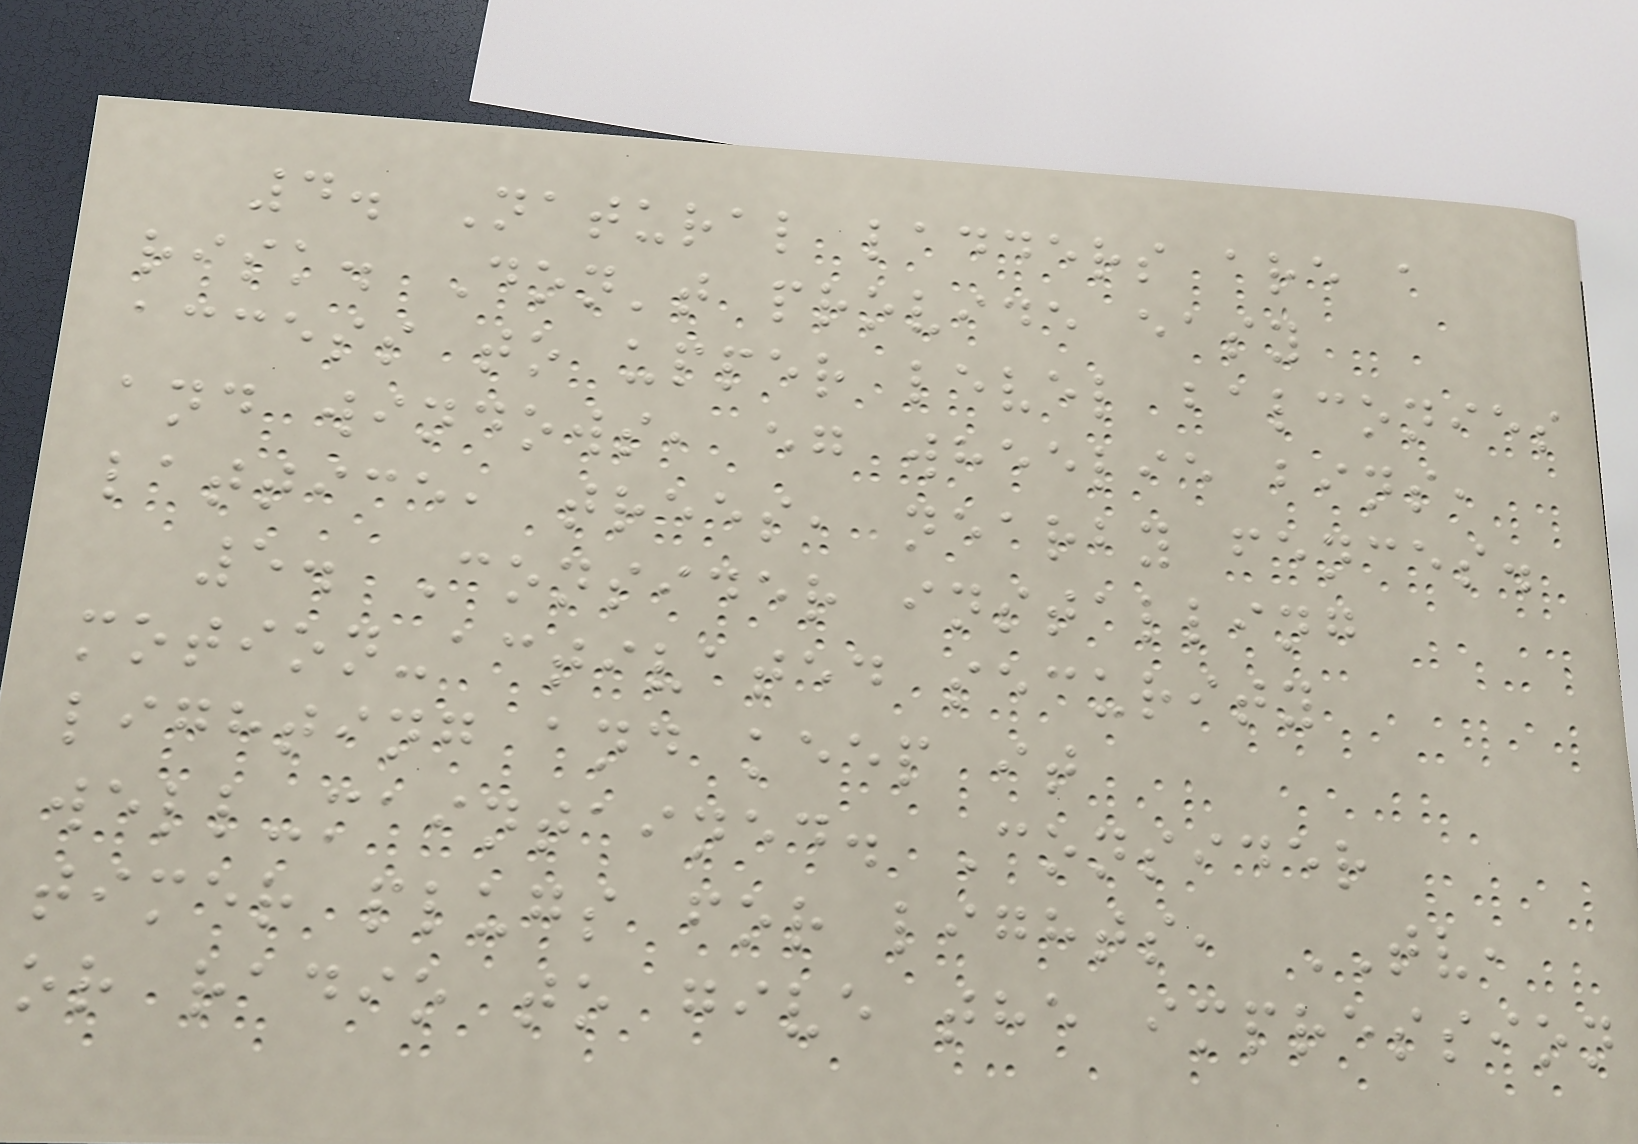4. Natural ladders are a
risk. Don't provide easy
access to upper level balconies
and windows, eg wheelie bins,
lattice, trees, nearby fences.
5. Consider installing
motion-activated security
lighting and keep it
well-maintained. Consider
timer plugs for lights, TV,
or radio to give the impression
